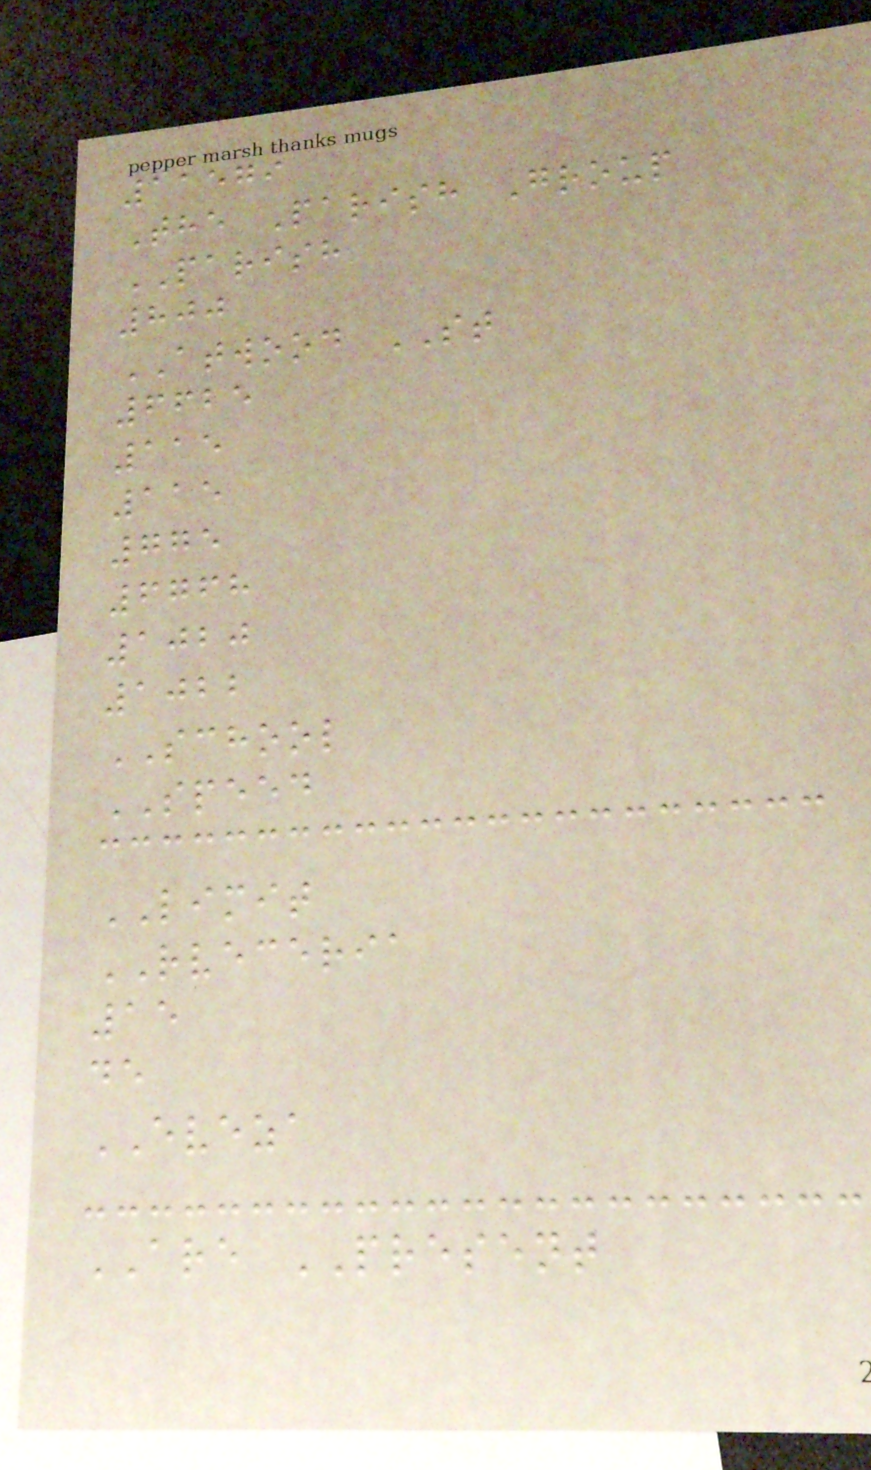11579
The Parish Group
PARISH
800
ATWOOD ST
6625
115
115
775
6768
1020
1022
SCHOOL
SPEED
LIMIT
RVECERIA
15
de
EVEZA
ARE PRESENT
